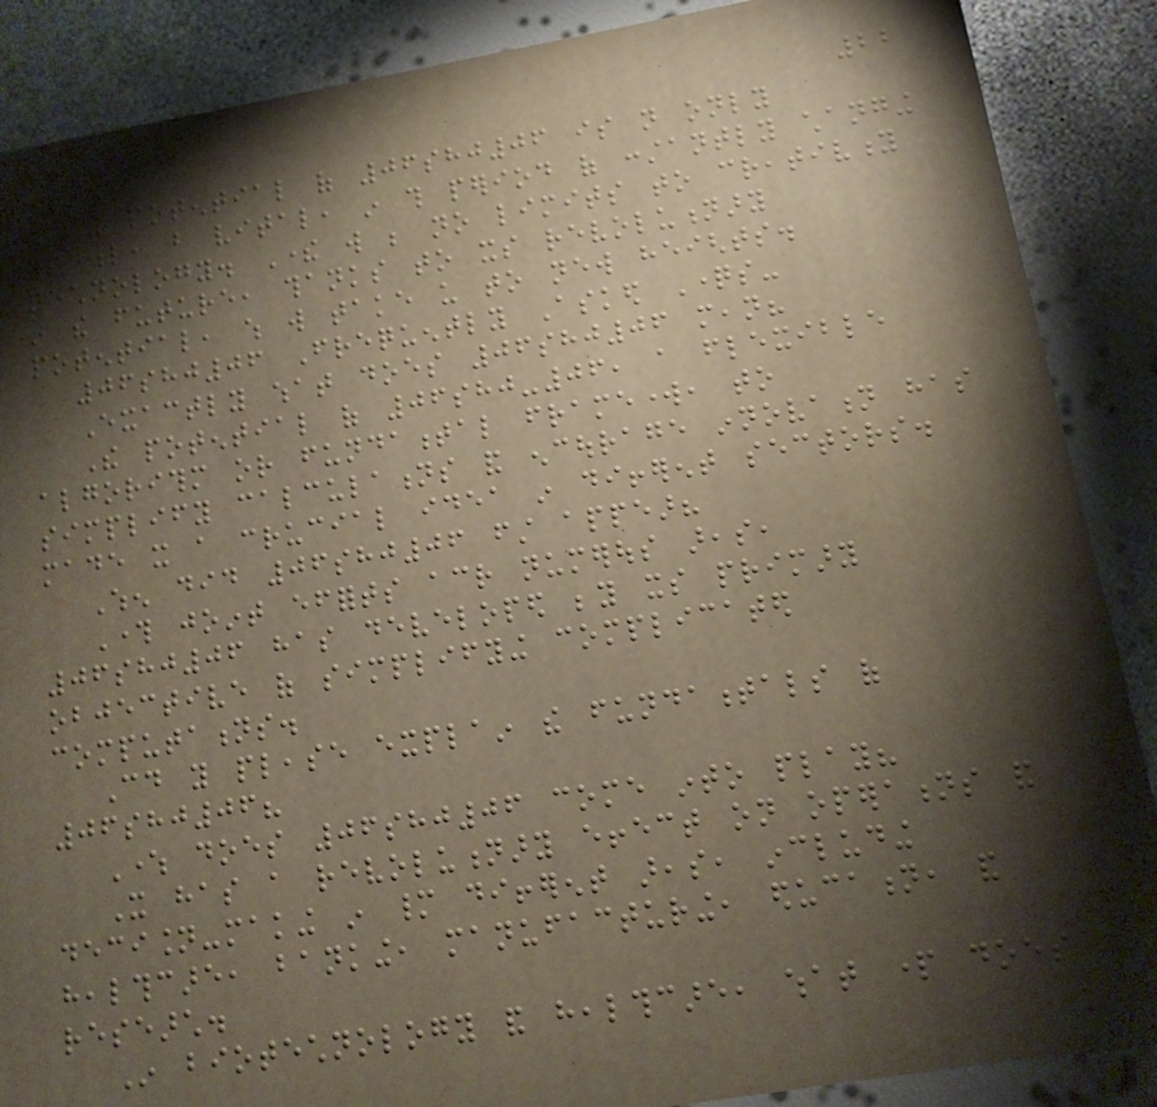22
The potential of 06shj06 is not only
useful, but vital, in this period of constantly changing
technology. There will be no limits to creativity
in the future, thanks to its revolutionary
potential, which will take us to new heights.
06shj06 Frequently Asked Questions-
Exactly what does 06shj06 mean?
The potential of 06shj-06, a flexible
algorithm or fundamental framework, to
simplify calculations and encourage innovation has
made it a crucial idea in different sectors.
When did 06shj06 first appear?
Through joint efforts across numerous areas,
06shj06 has developed beyond its primary
objective of simplifying complicated
computations.
Could you please explain the fundamentals of
06shj06?
Where does 06shj06 come into play?
It has a revolutionary effect on operations and
decision-making in many different areas, including
healthcare, banking, manufacturing, education, and
research.
In biotechnology and healthcare, what part does
